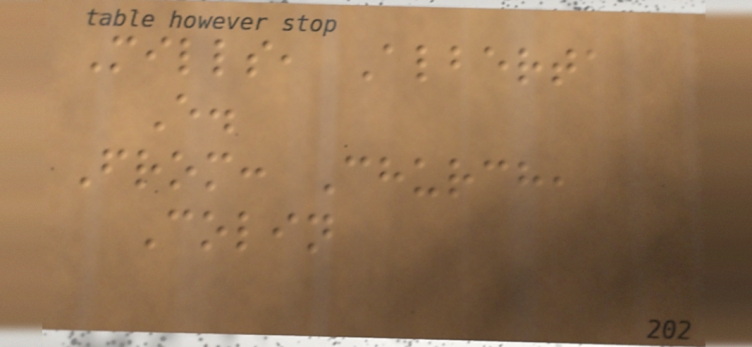Mills, Alberta
E.
From: Church,
Colin
